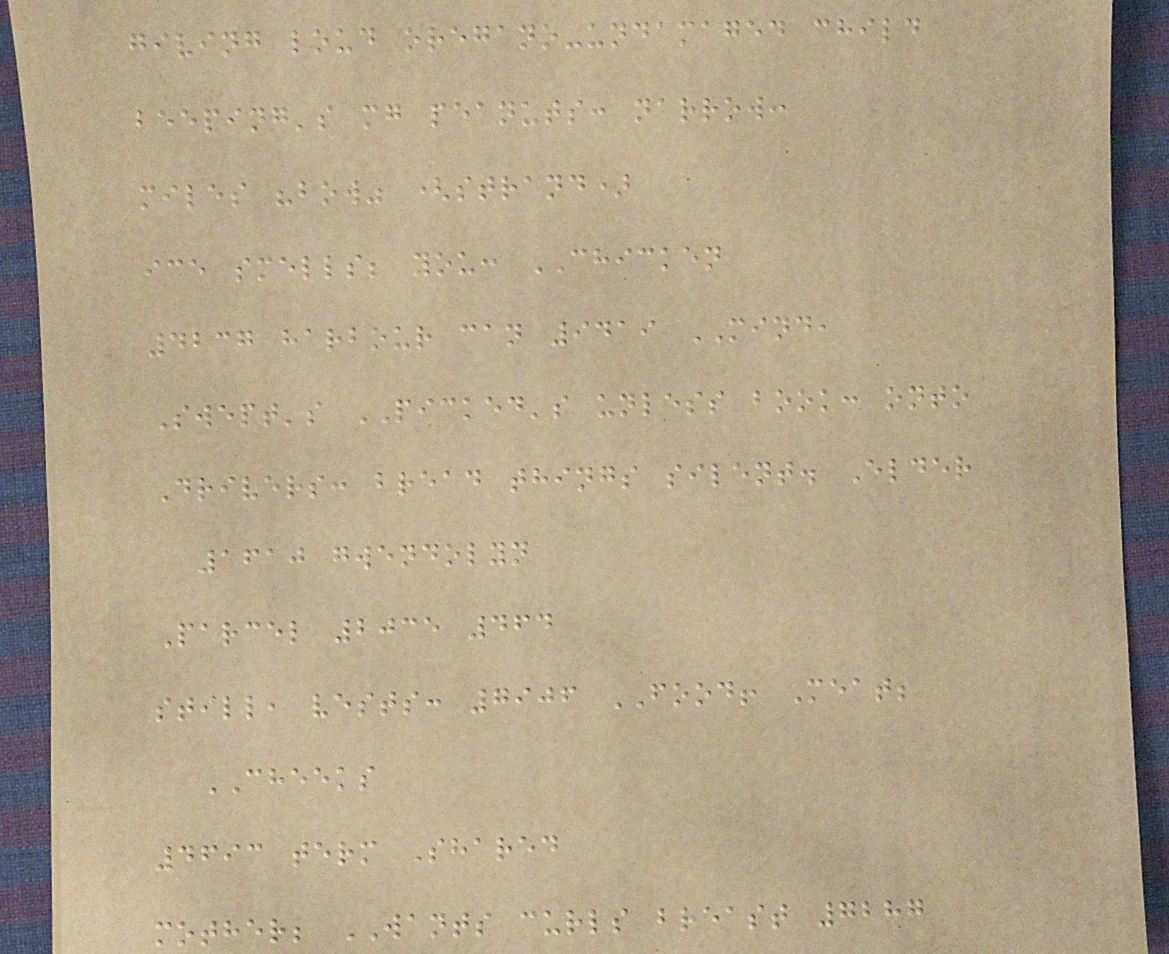giving loud oregano-undamaged child
beeping's mg peanuts: narrow:
miles "bow" (strand)
ice smells; you: CHICKEN
4237 harbour can 9419 MIND,
Swept's PICKED's unless book: onto
Drivers: bread things silent. Elder
1610 gwendolyn
Parcel 2035 464
still, vests: 7906 FOOD! Meat;
CHEEKS
4693 term Shared
mother; WANTS curls breast 7287
